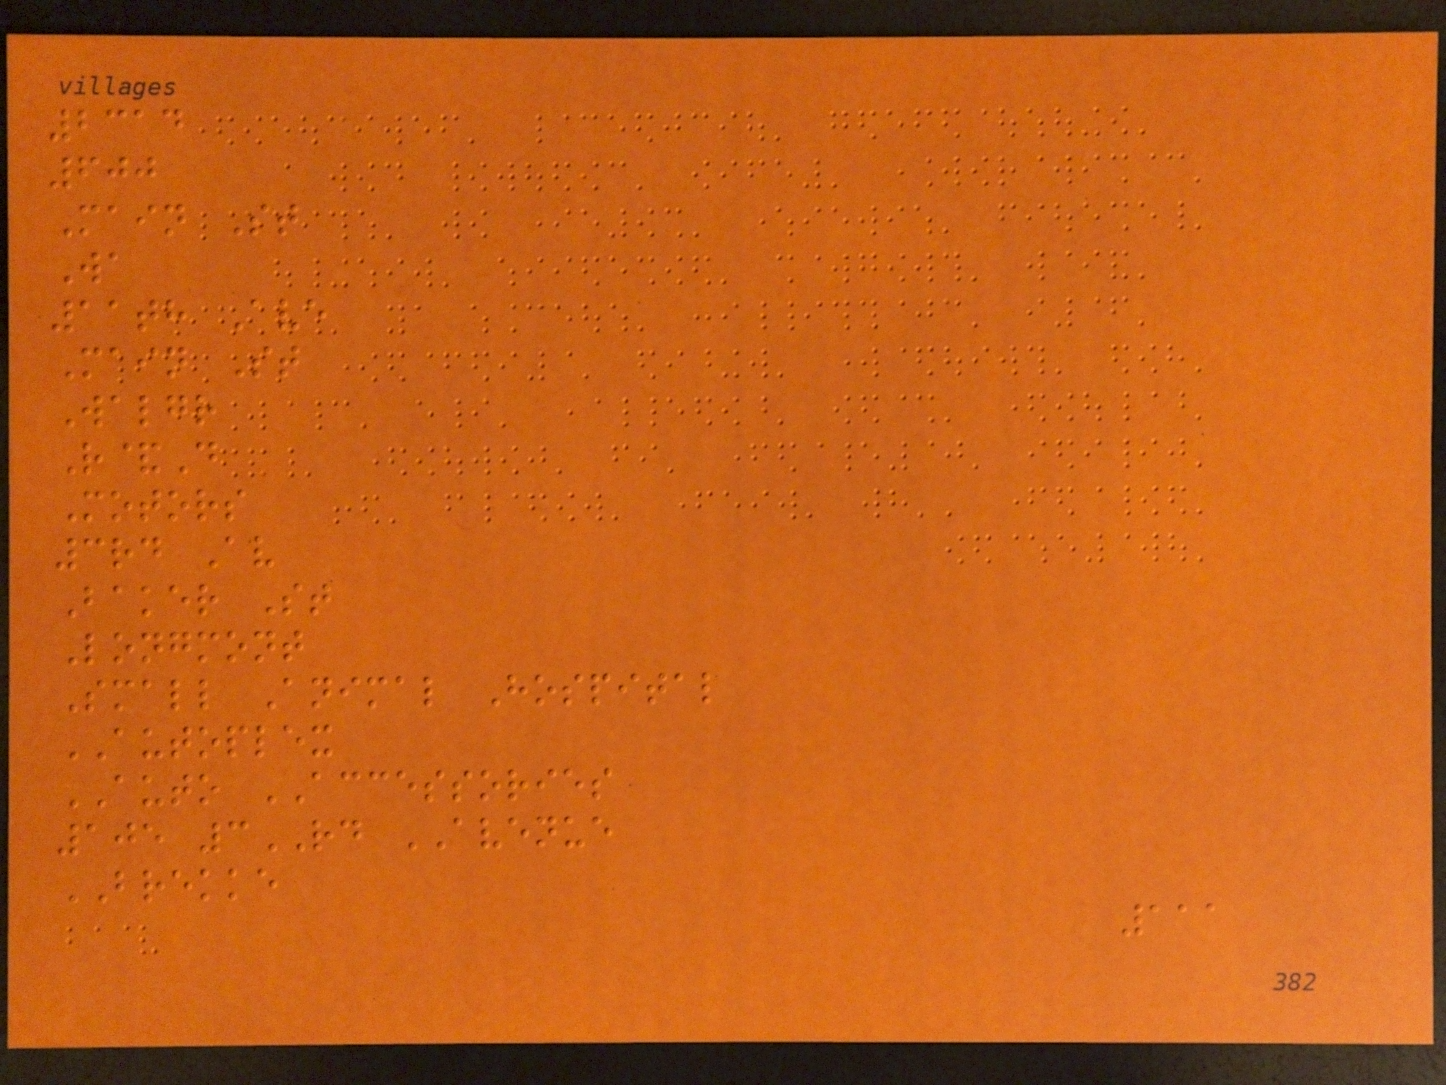2314
600
Main St
Wa
11th Ave
Main St
Walgr
R&D
Motors
3rd Av
Baker St
Longmont
Small Animal Hospital
AUTOPLEX
AUTO ACCESSORIES
105 3RD AVENUE
BREKKE
111
